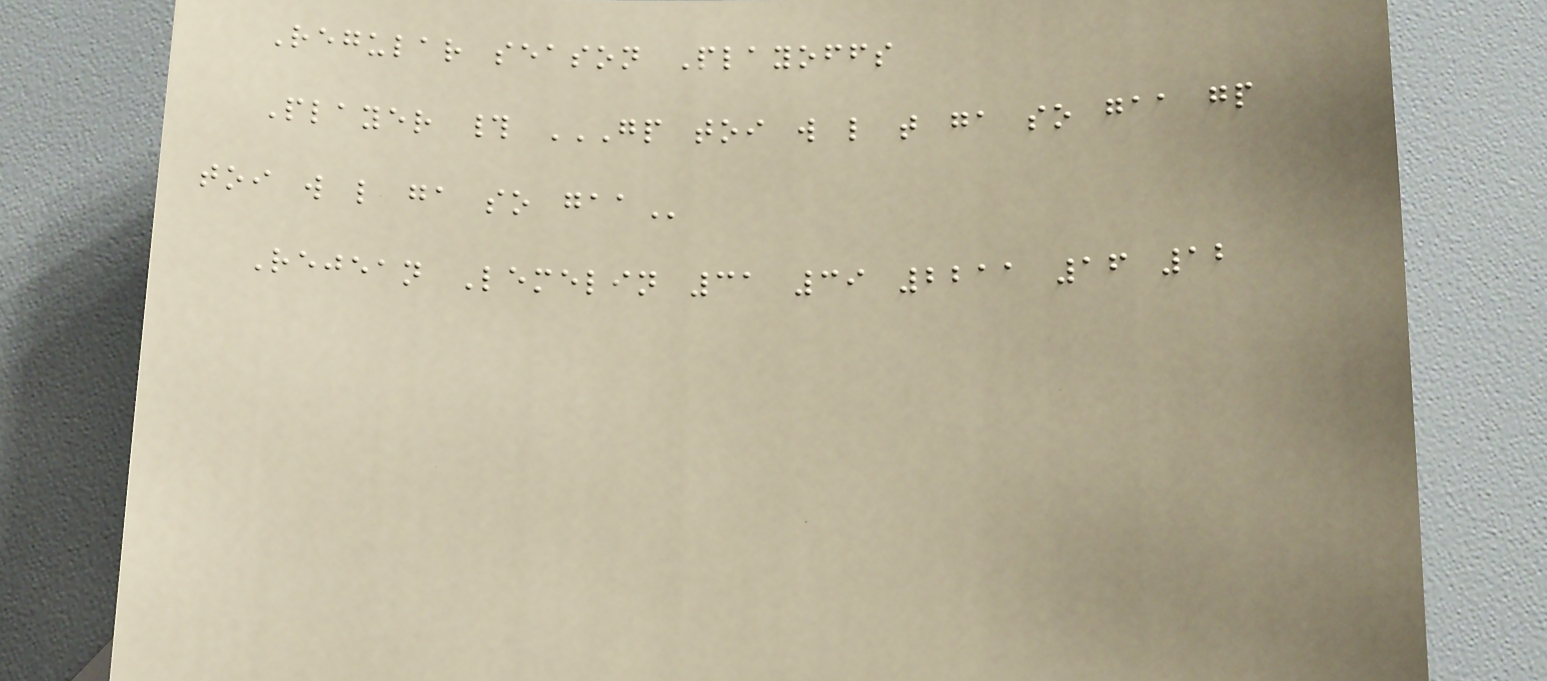Regular season Playoffs
Player # GP TOI W L T GA SO GAA GP
TOI W L GA SO GAA
Rejean Lemelin 31 39 2211 16 12
